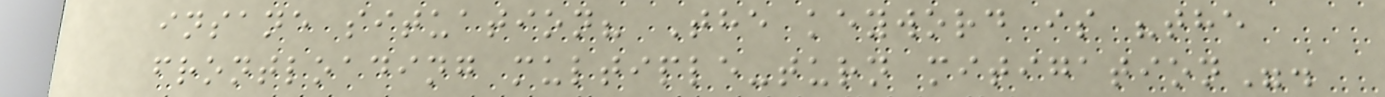insane situation? The keyword is "the
frontloading multiple-turn mitigation".
